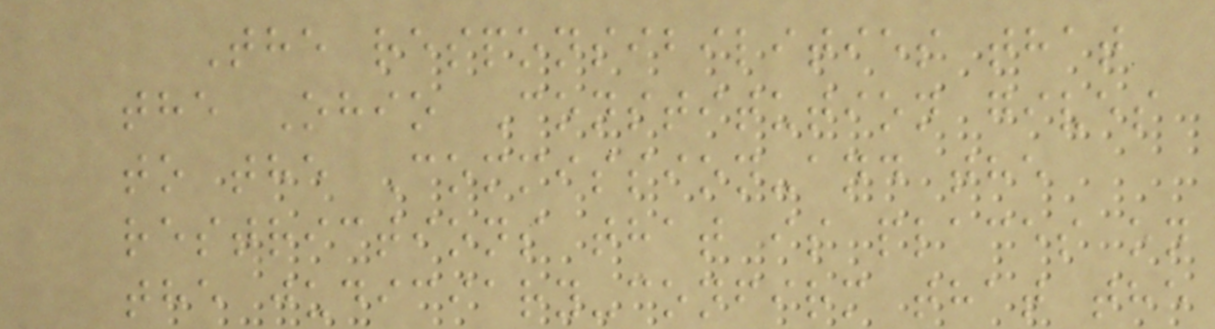The responsibilities that
the Ohio Constitution gives
to the Commission-and the
restrictions that is places on
the judiciary-confirm that the
